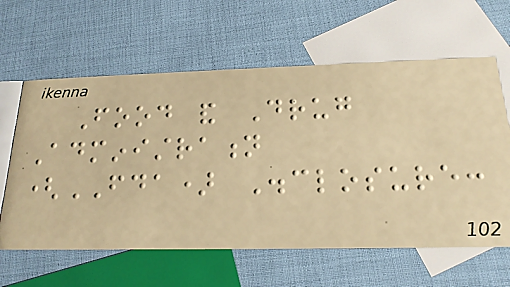Food and Drug
Administration
(FDA) Disclosure:
